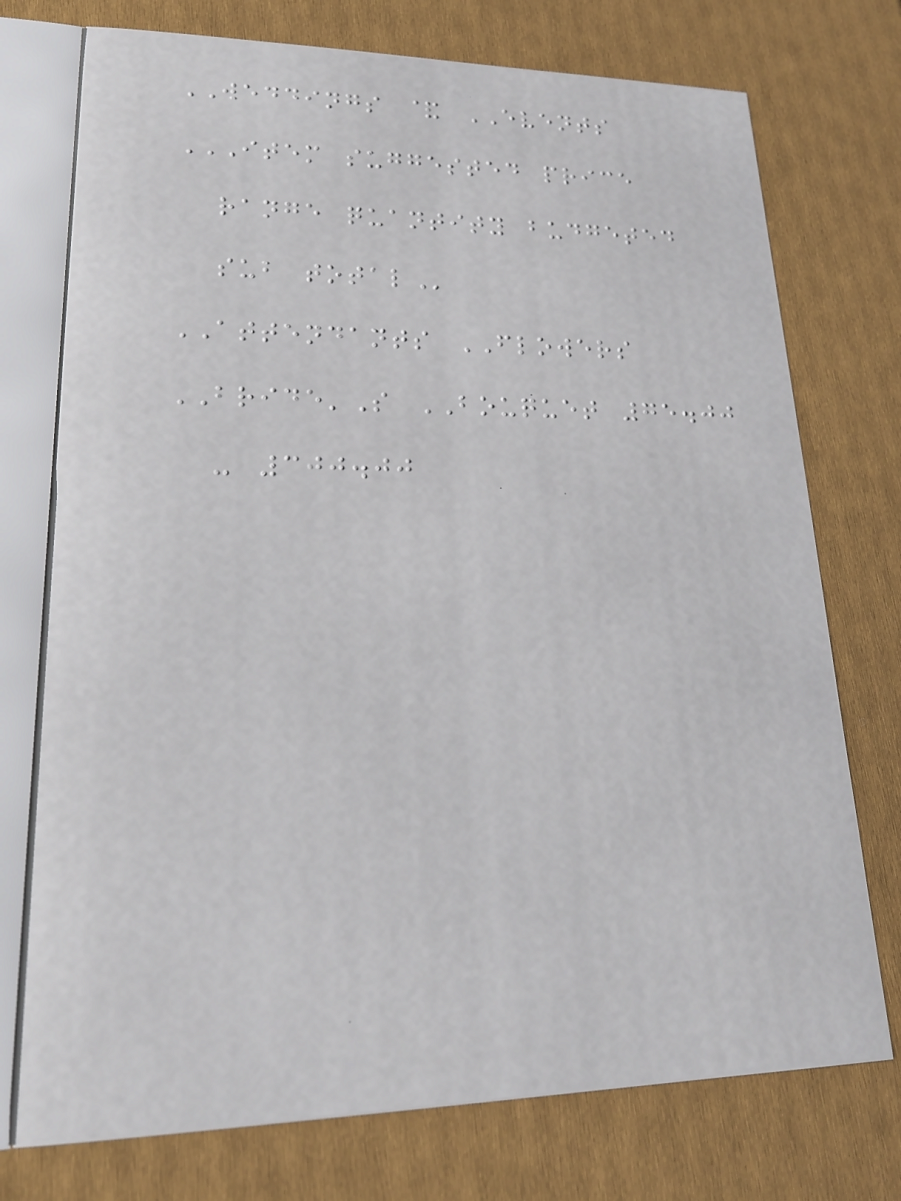WEDDINGS & EVENTS
ITEM SUGGESTED PRICE
RANGE QUANTITY BUDGETED
SUB TOTAL
ATTENDANTS FLOWERS
BRIDE'S BOUQUET 75.00
- 300.00
